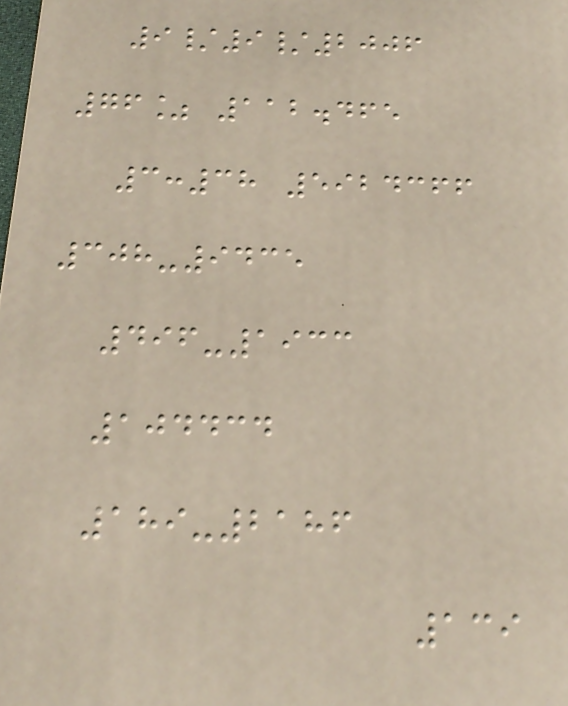9/9/2006
76% 112.465
3:38 5924366
308-9435
496-1933
104434
189-2186
139
